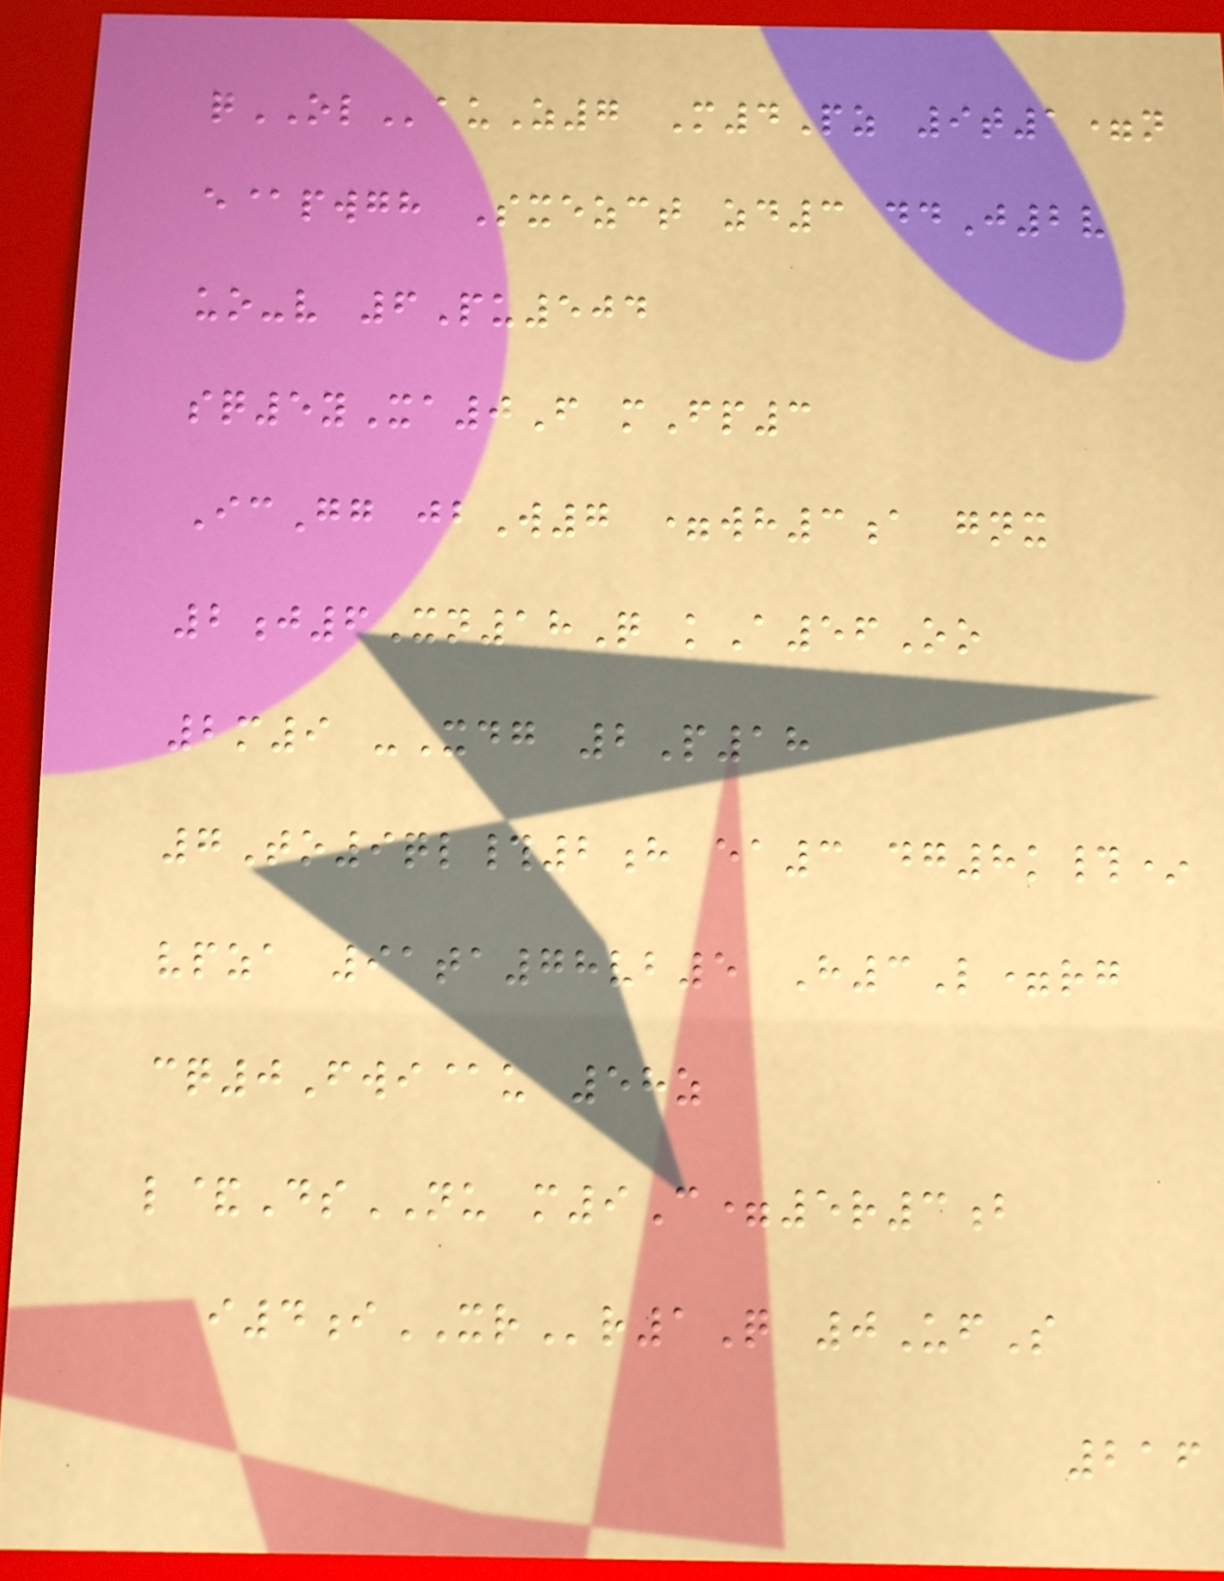qOLauZ7 M4Pz 9t1=n
e@pwgh Sxezct zd3 ddJ2v
uo-v 6Pu504
sq5yXa0F mFp3
IcGg jbW7 =wh3a gnx
2j6Xn18Q kA56Oo
2m9 -Xdg 2P18
7To9ql#2h ea3 dg8k#*
vpza 91ta78vb5 H3L=rg
cq0Fwi@u 58z
l&DsNU m9C=5r3b
i4iXRr1Q 0UfS
216
